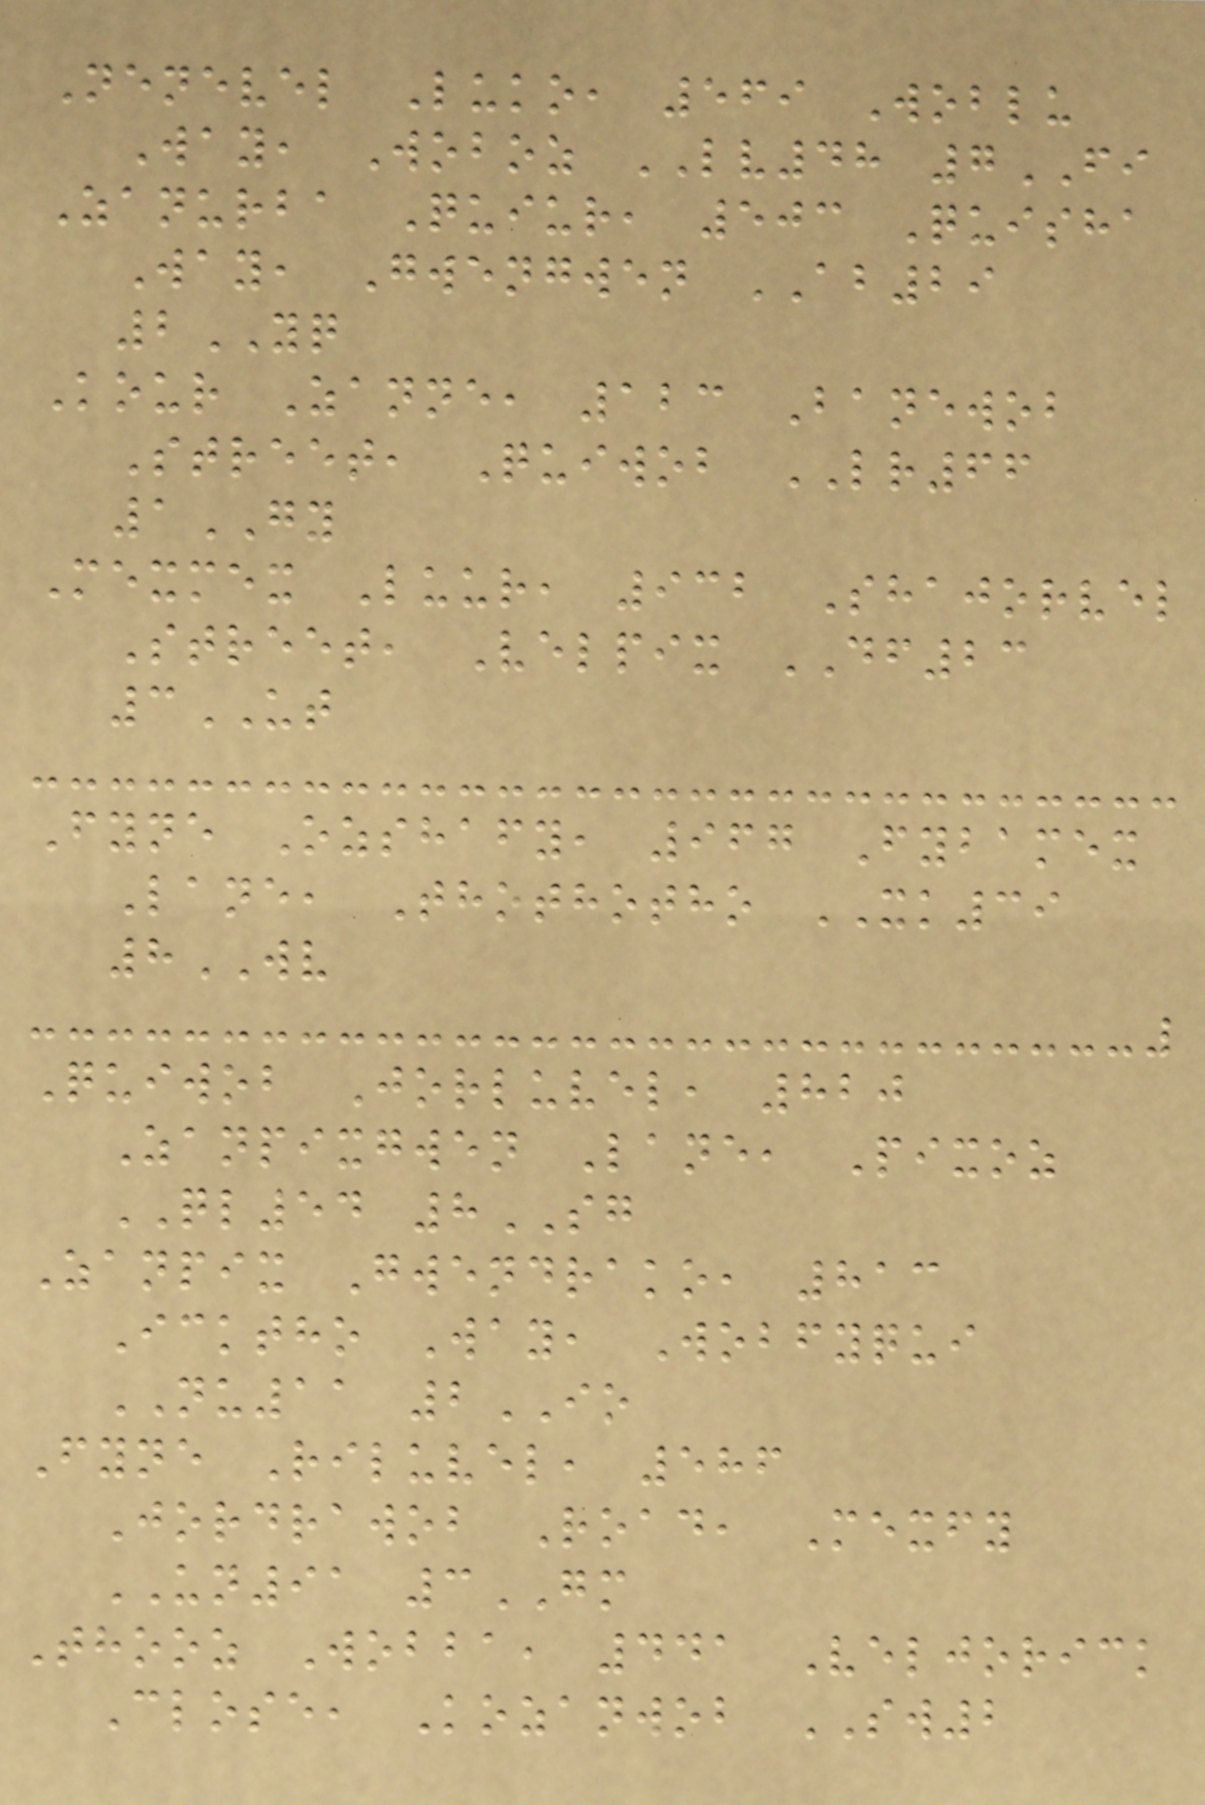Nenevel Luko, 569 Woblu
Way, Woboz LV48 7FI
Zanurba Quiur, 503 Quisha
Way, Gwengwen AB29
2YQ
Kour Zanne, 123 Banewob
Street, Quiwob LR66
1GY
Mexmex Luur, 932 Shajorvel
Street, Velpix DF23
3UT
Fyne Ozshafy, 967 Fybamex
Lane, Thothotho XK39
8WV
Quiwob Jorluvel, 820
Zanpixgwen Lane, Pixoz
QL54 8SG
Zanpix Gwendrako, 813
Icktho Way, Wobfyqui
NU11 2IO
Fyne Riluvel, 586
Jordrawob Road, Mexfy
UN91 3GM
Thooz Wobba, 441 Veljorick
Close, Kozanwob SW2
